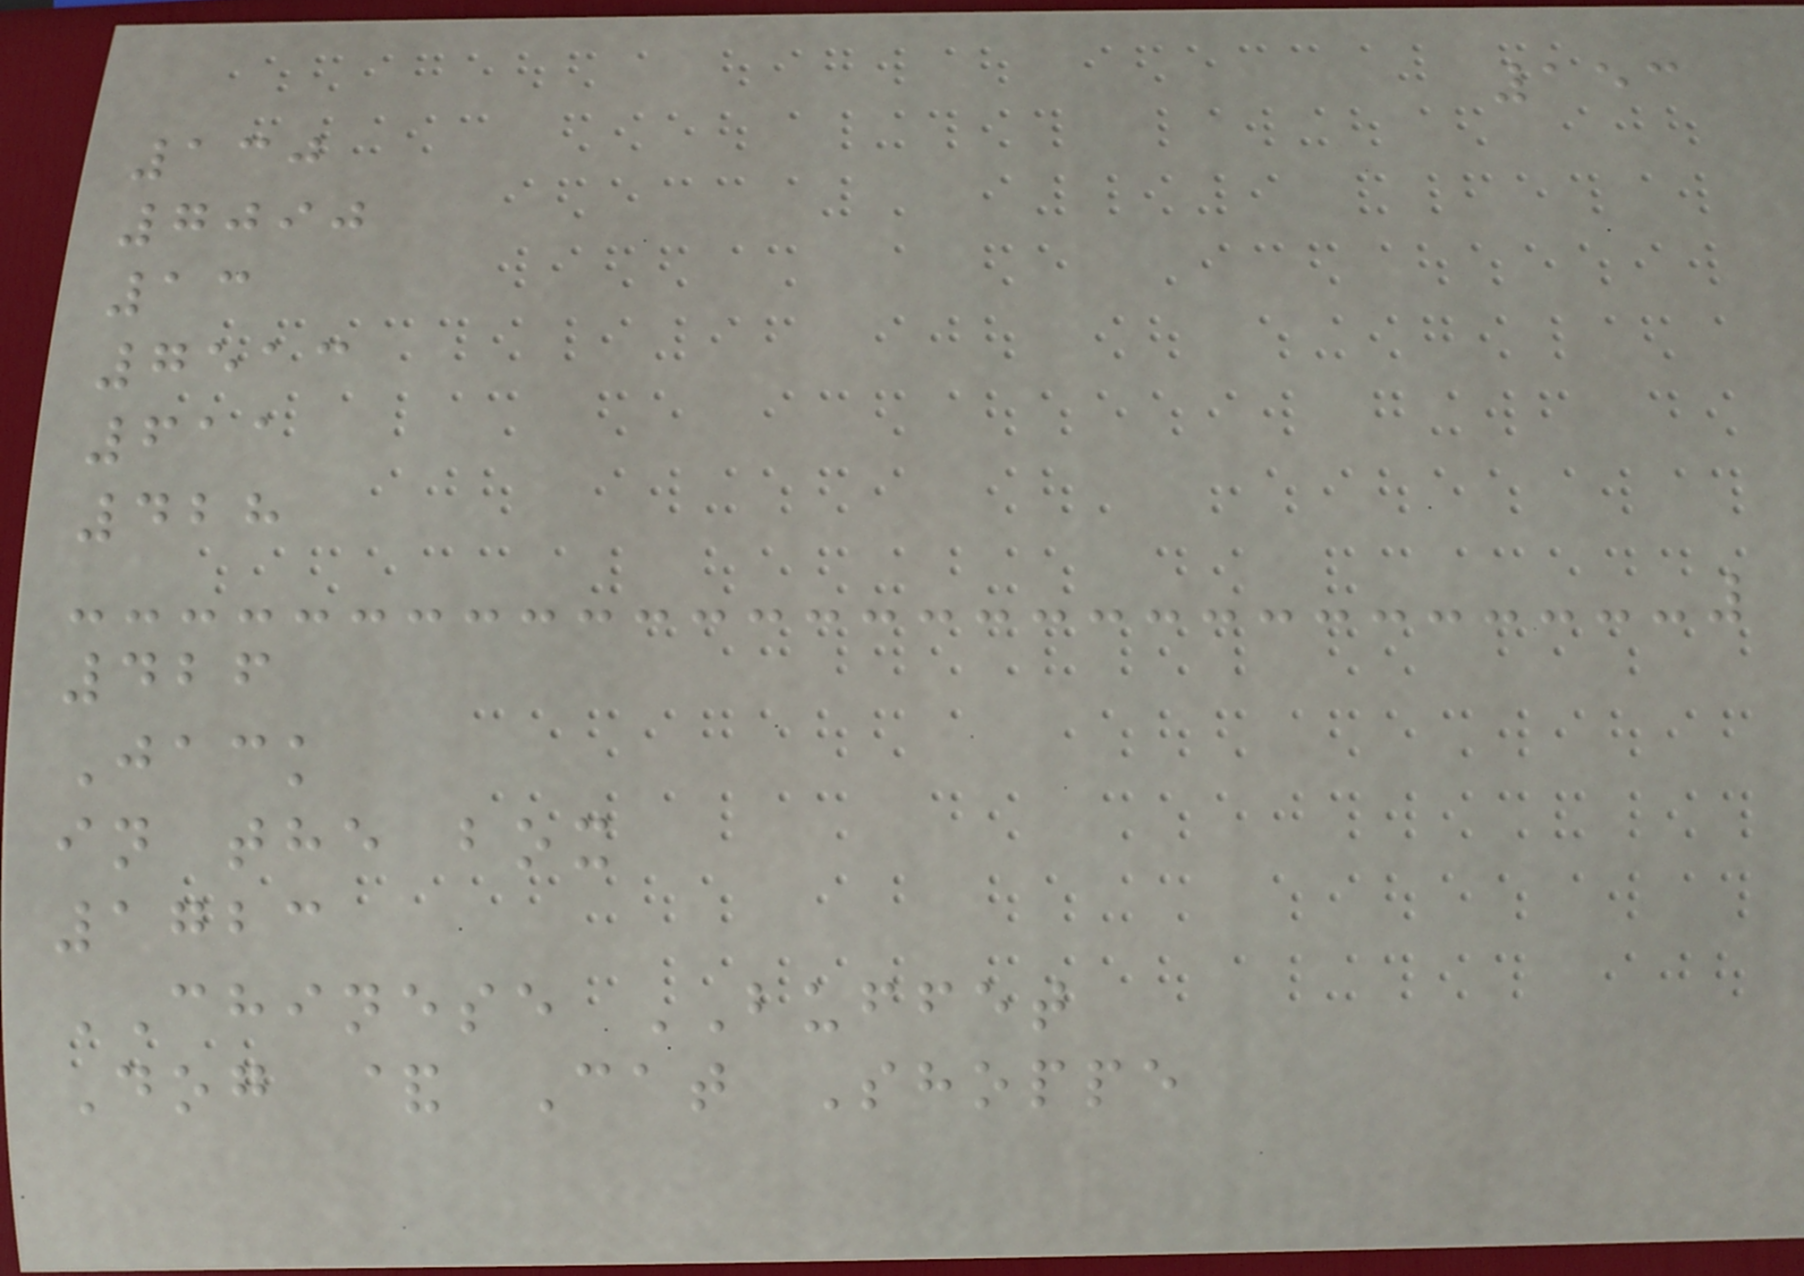153
130
7090
13
7513
611
428
426
Jack
in the box
1723
CHINESE BUFFET
Dog & Cat Shoppe
